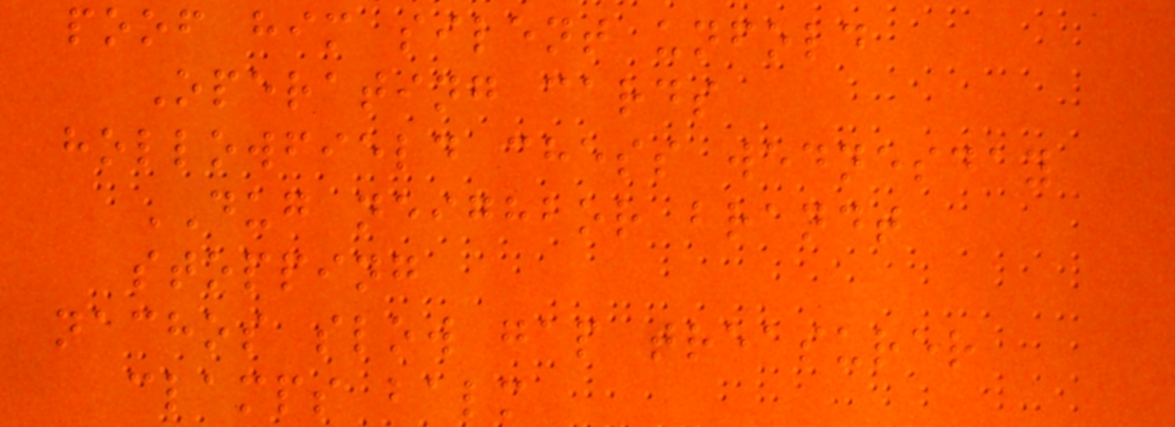poof him silent unfold
Operating cards
hollowfield chess wednesday
DUG neighbor brandt
stopping
nachos slow gap treasurer
clamps balm
